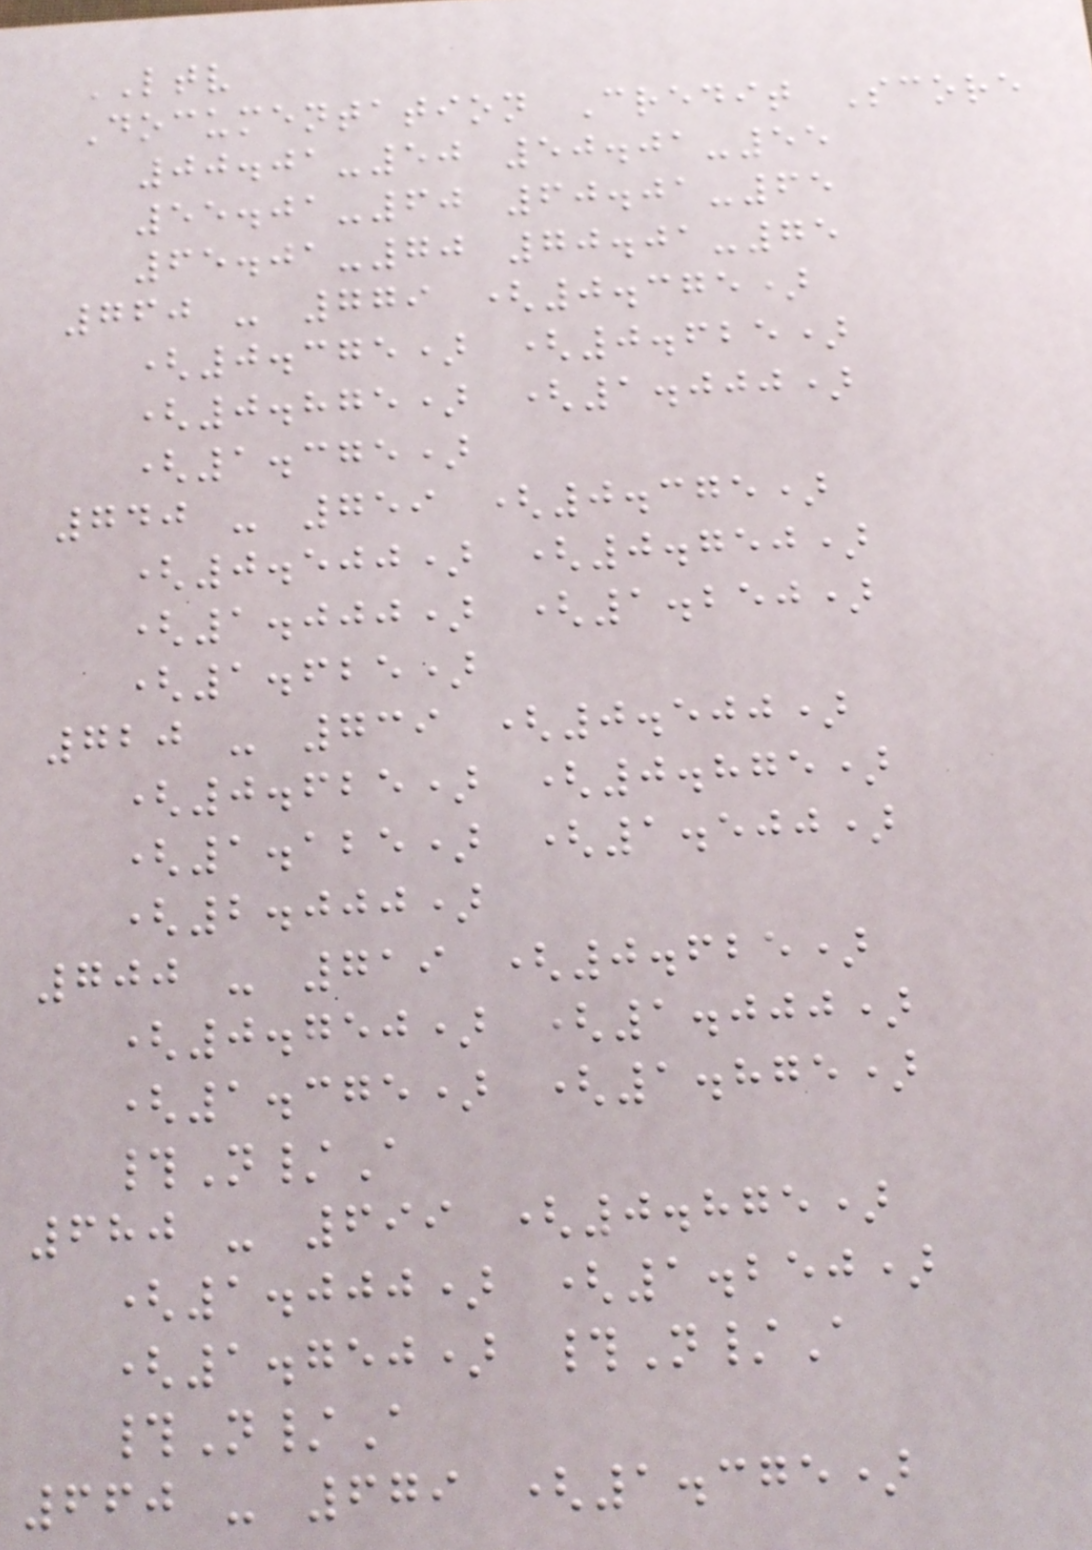LTV
Documentation Credit Score
00.01-50 50.01-55
55.01-60 60.01-65
65.01-70 70.01-75
760 - 779 (0.375)
(0.375) (0.625)
(0.875) (1.000)
(1.375)
740 - 759 (0.375)
(0.500) (0.750)
(1.000) (1.250)
(1.625)
720 - 739 (0.500)
(0.625) (0.875)
(1.125) (1.500)
(2.000)
700 - 719 (0.625)
(0.750) (1.000)
(1.375) (1.875)
#N/A
680 - 699 (0.875)
(1.000) (1.250)
(1.750) #N/A
#N/A
660 - 679 (1.375)
